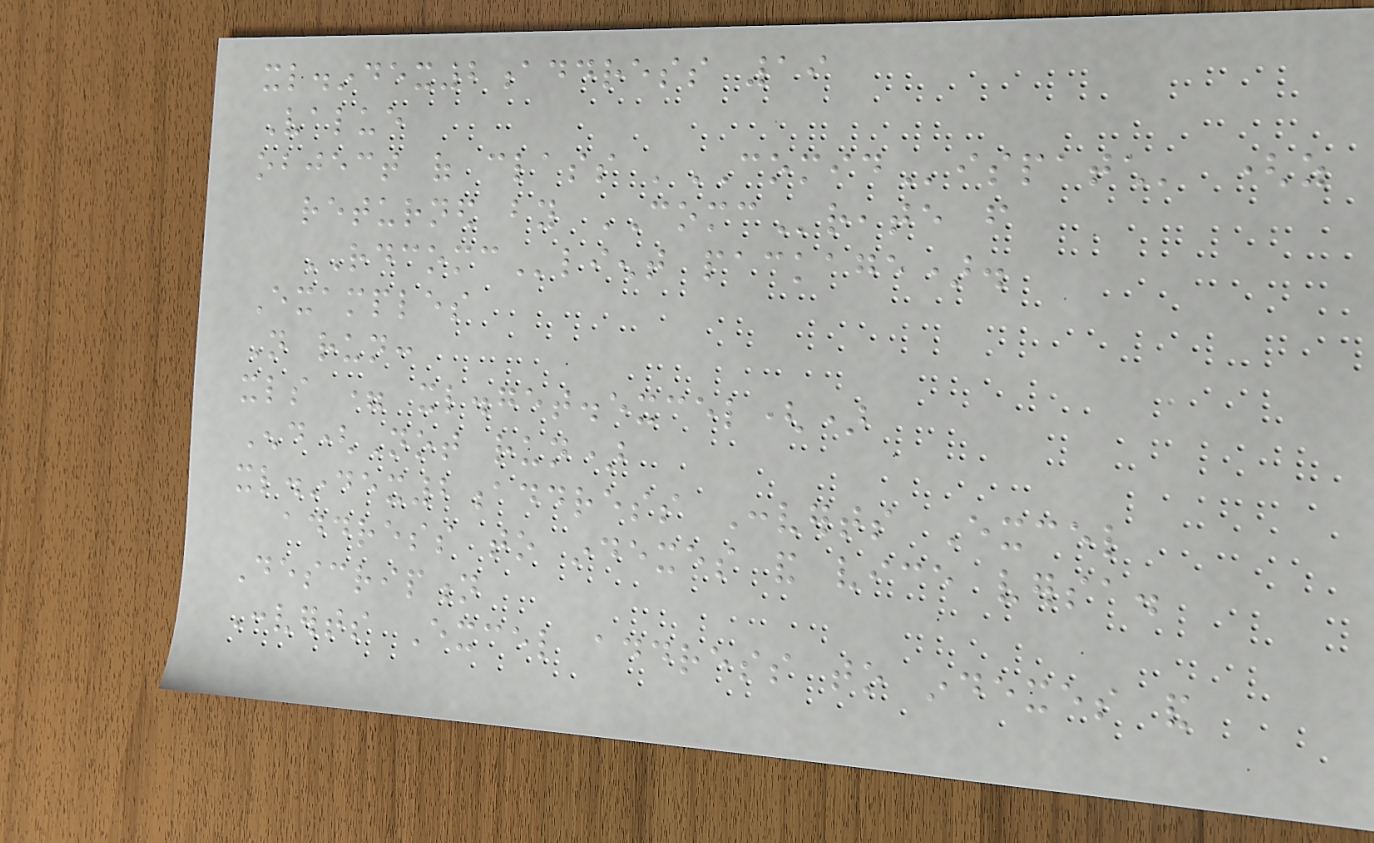xl.index2address 19
Value
object of class 'COMIDispatch' (as
returned by COMCreate from
RDCOMClient package).
Examples
Not run:
xls = xl.get.excel()
End(Not run)
xl.index2address Converts Excel
address to indexes and vice versa.
Description
Converts Excel address to indexes and
